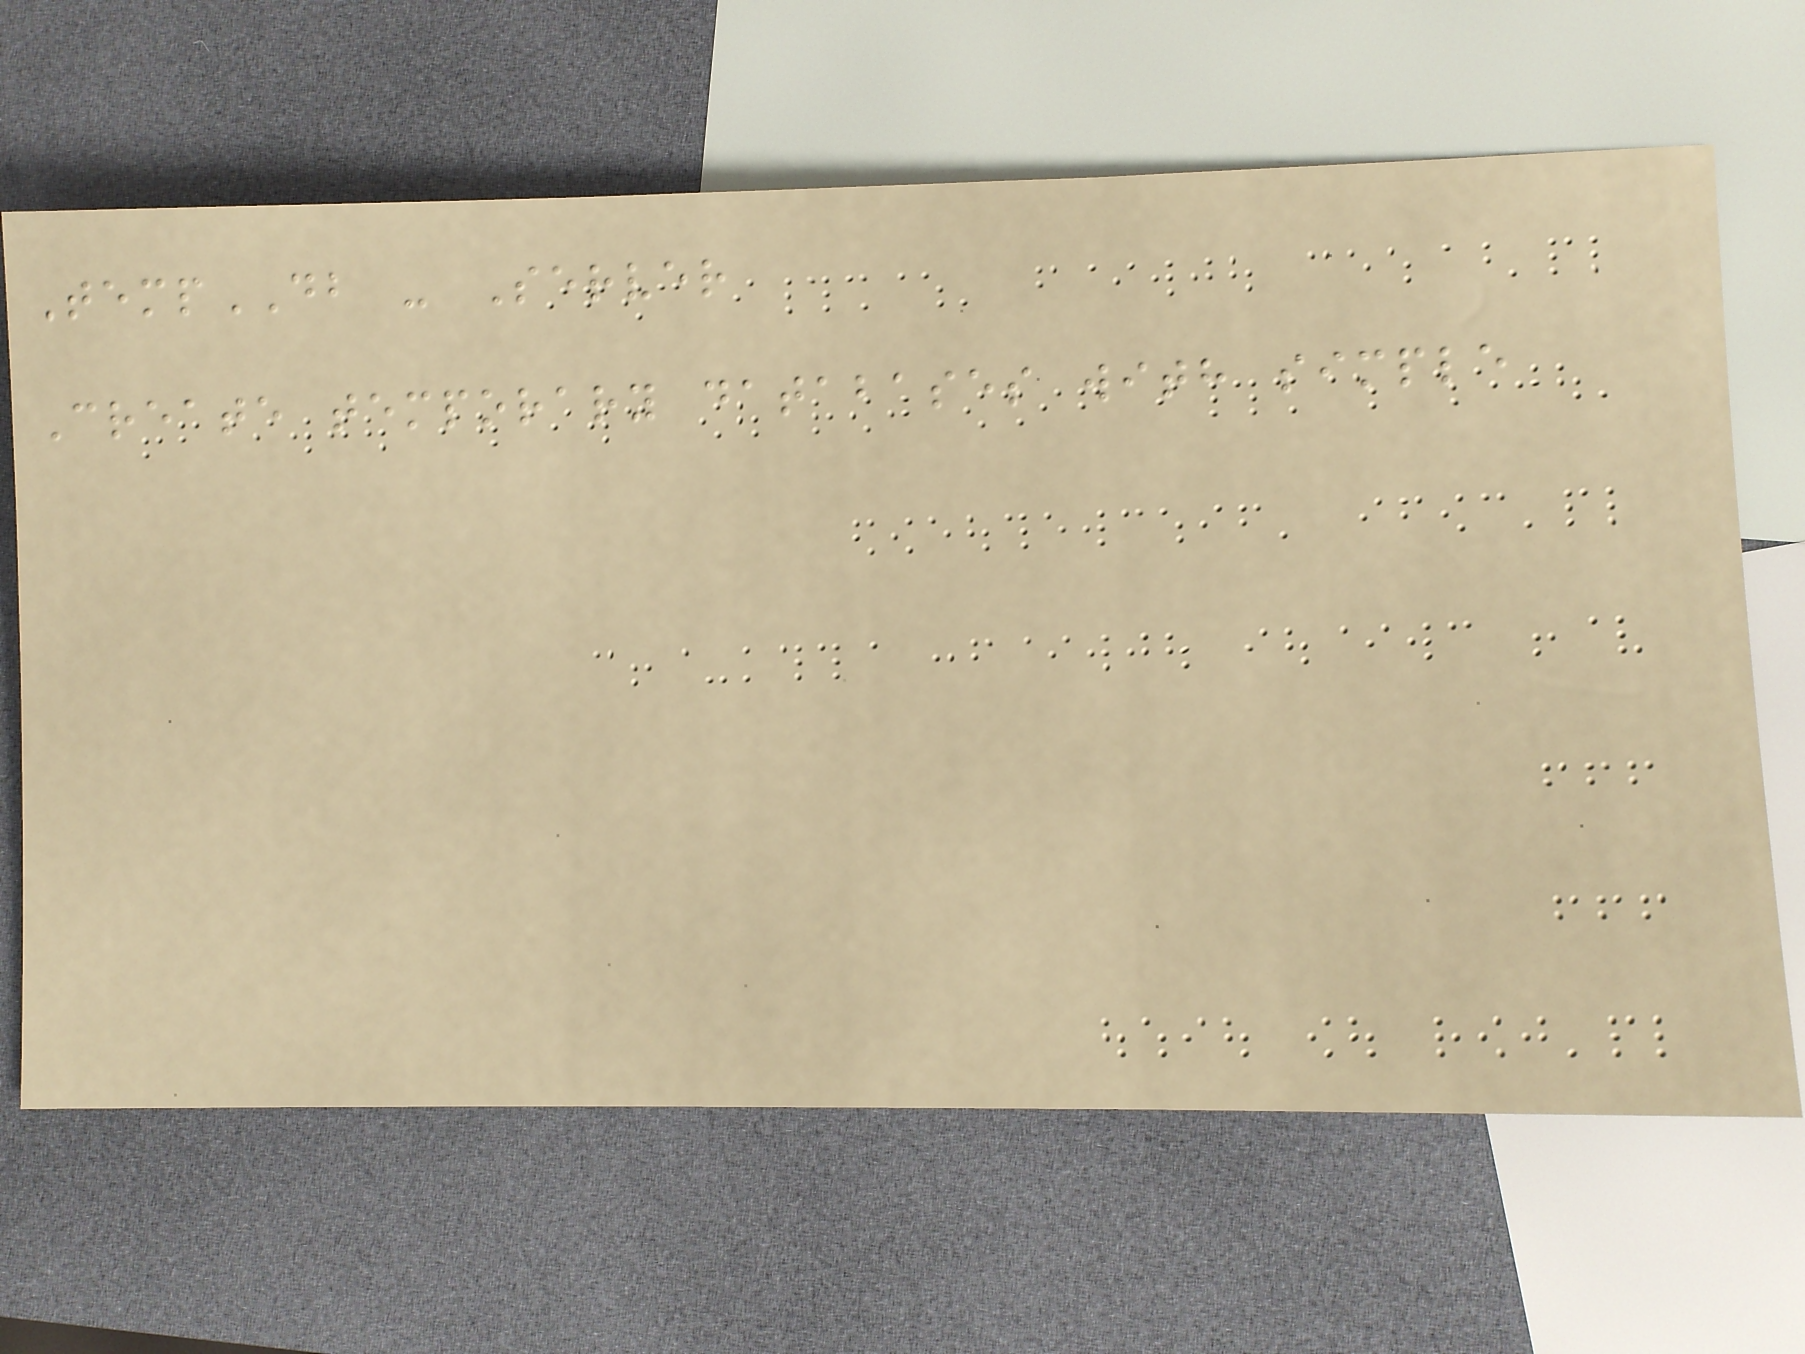TempDB - Server
Create temporary databases with simple
